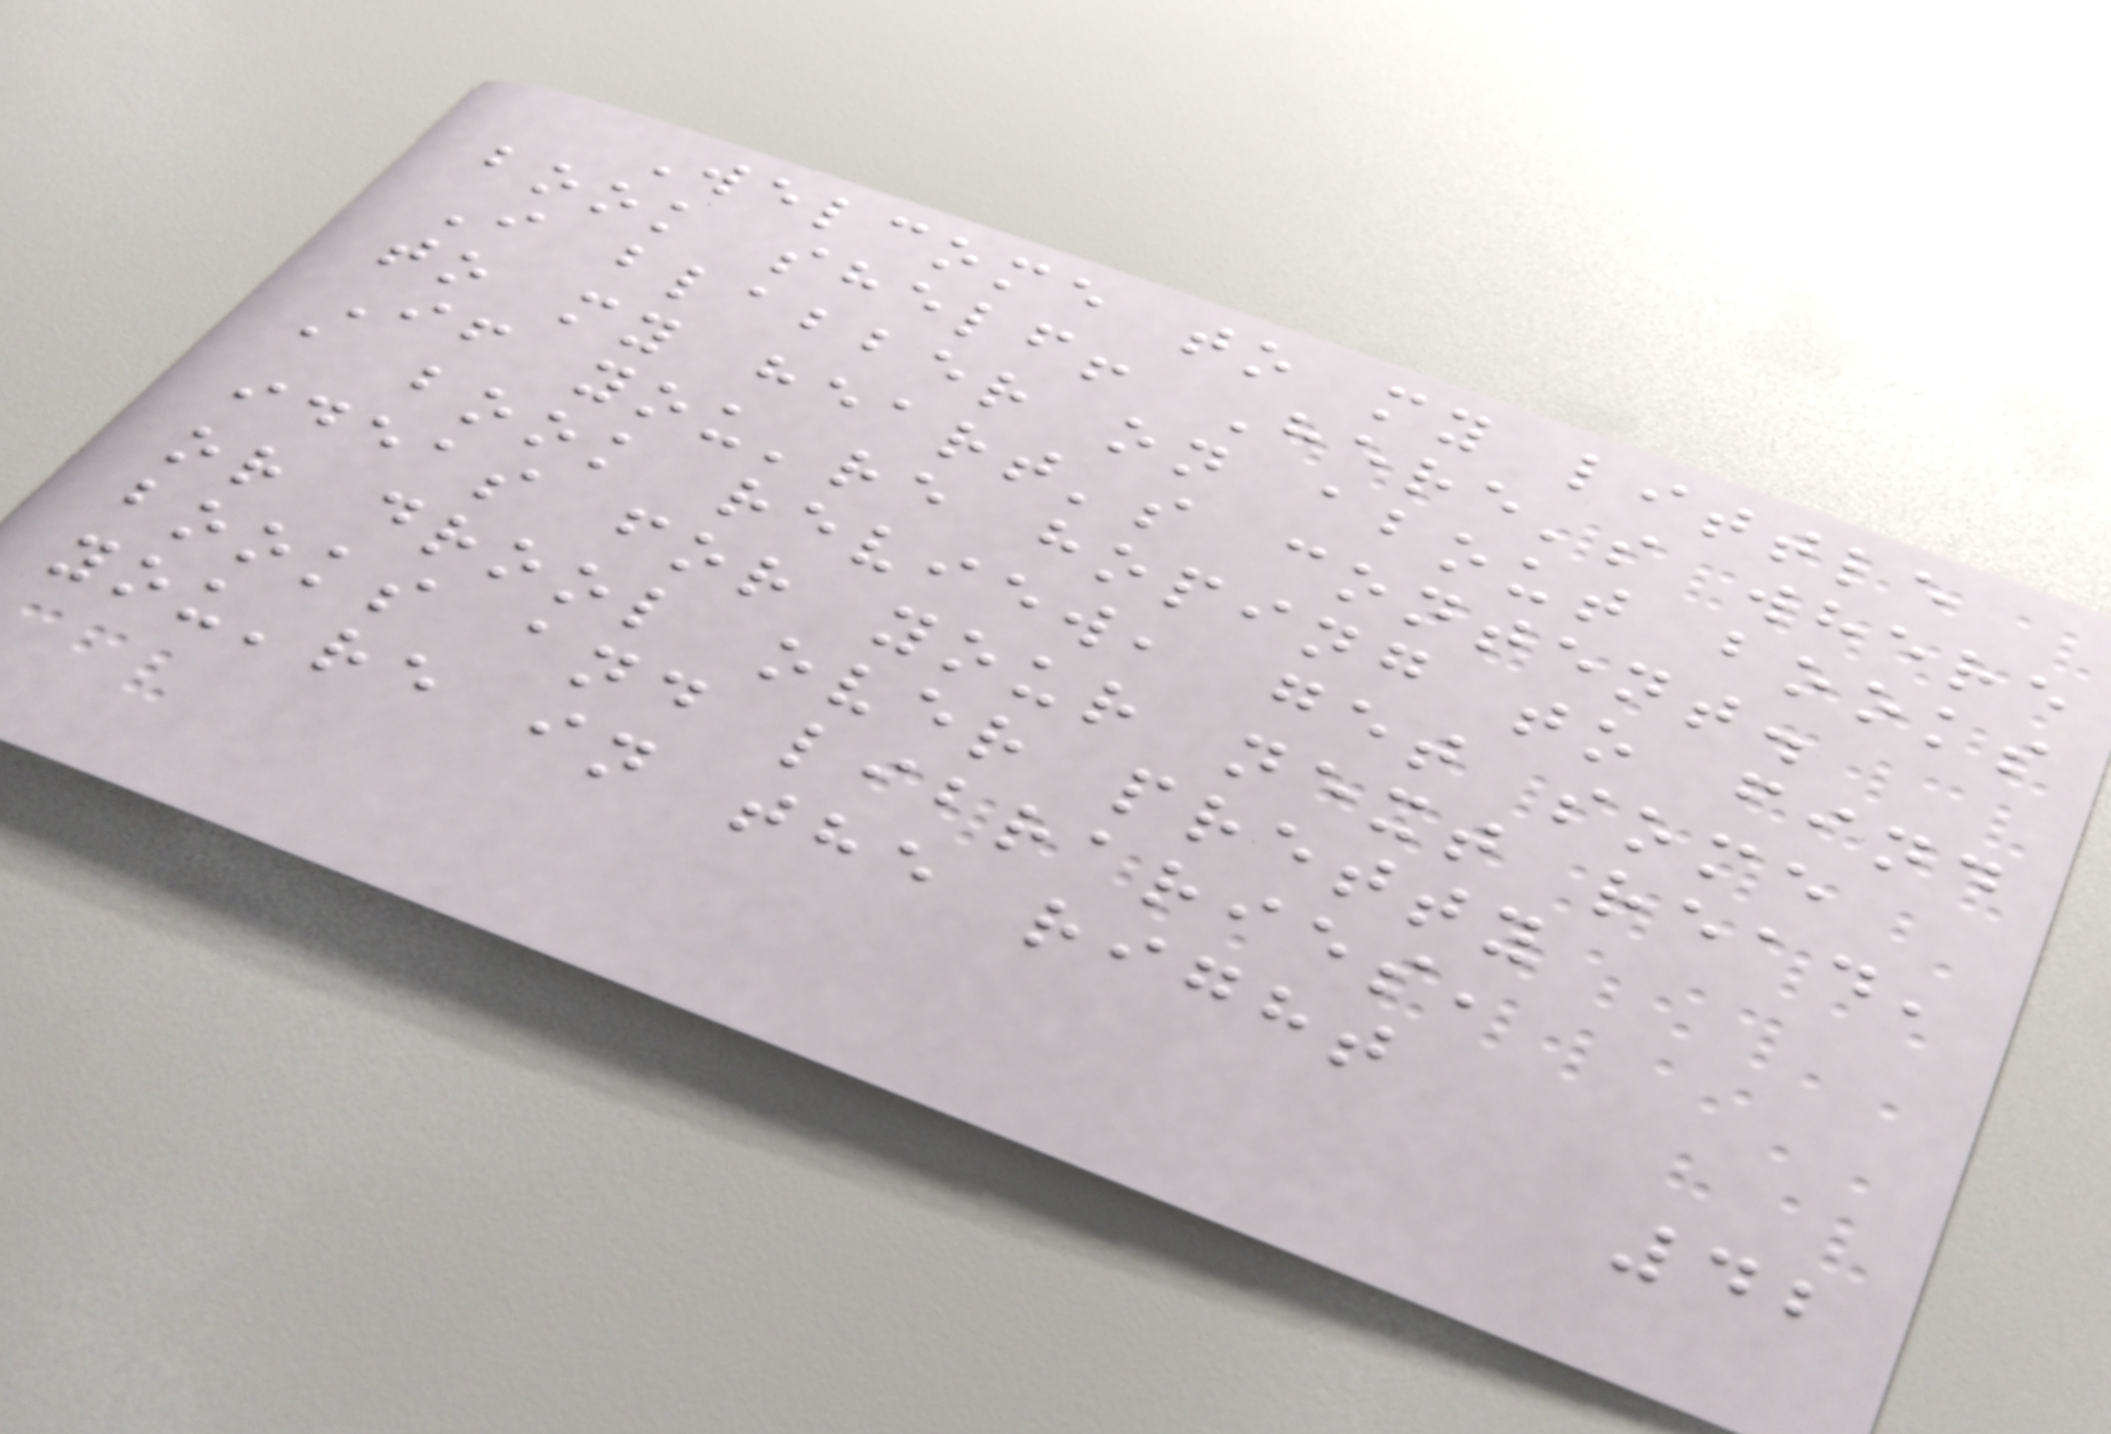Welcome to my little
book shelf! Here's where
I blabber on about books
to my heart's content.
If you're hoping to find
a book review, get some
ideas for your next read,
or drool over pretty
books and libraries,
you're in the right
42
